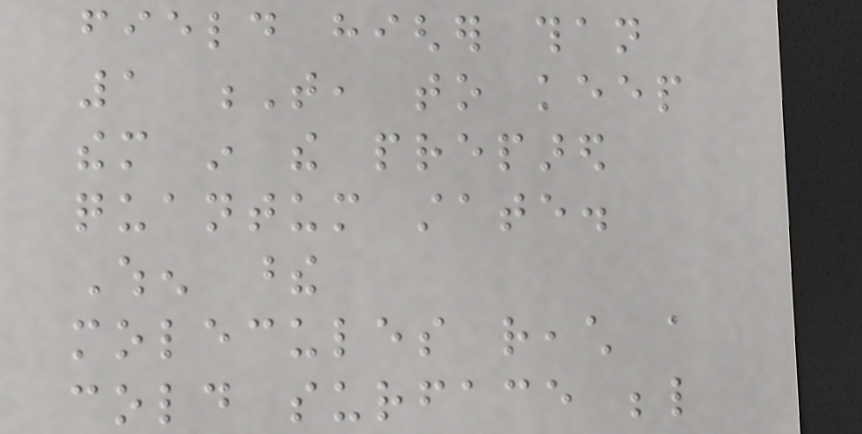field higher than
1 T, to keep
them in the prepared
quantum state.
When these
molecules reach a
cold surface below
